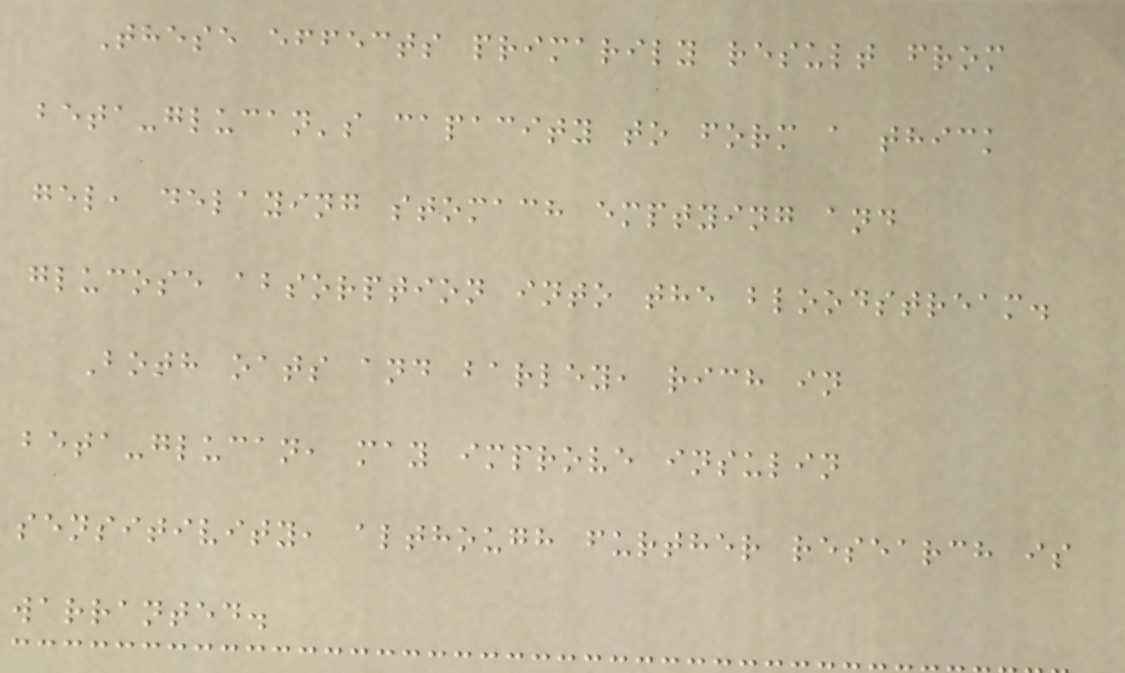These effects primarily result from
beta-glucan's capacity to form a thick
gel, delaying stomach emptying and
glucose absorption into the bloodstream.
Both oats and barley, rich in
beta-glucan, may improve insulin
sensitivity, although further research is
warranted.
